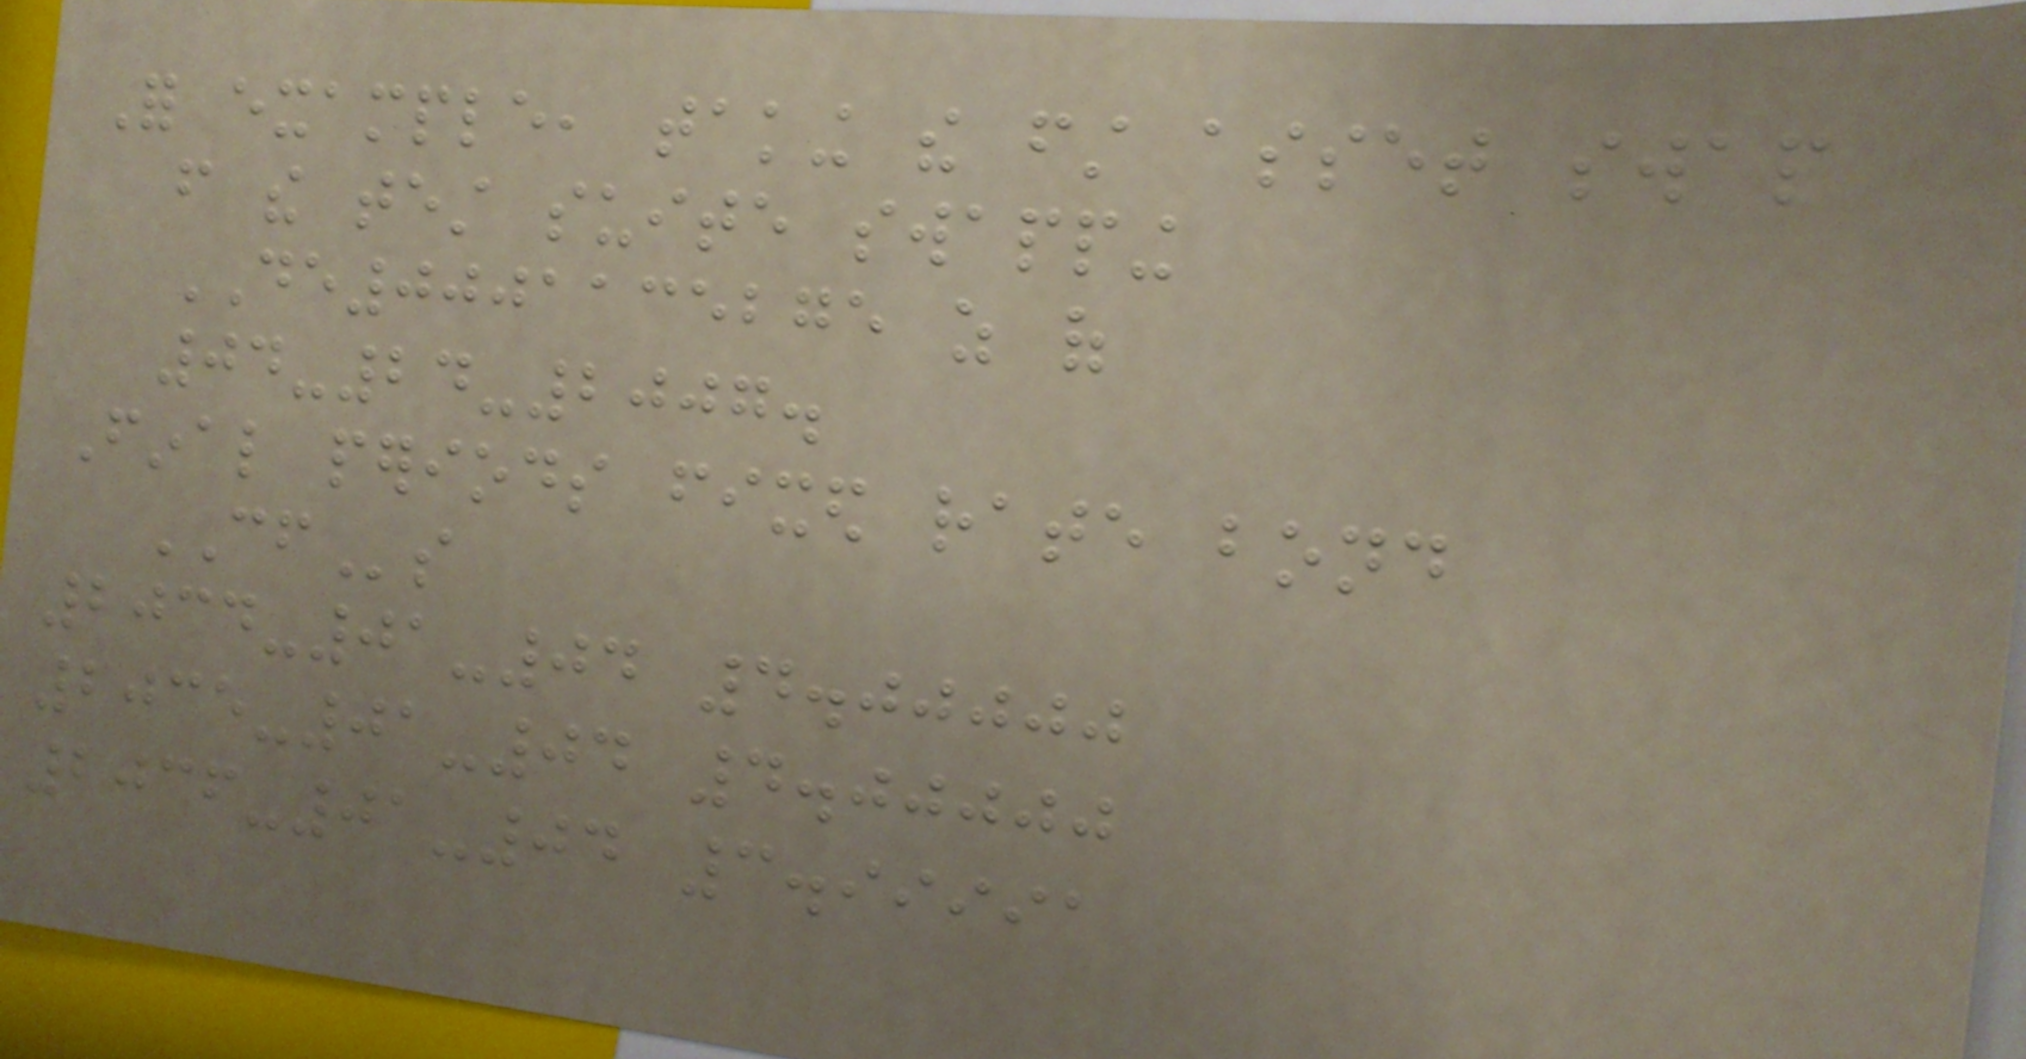For example, taking the first asset swap
from the test suite swapping
DE0001135275 as of
04-24-2007.
Final periods fixed rate bond
CFs
2034-01-04 4.00000
2035-01-04 4.00000
2036-01-04 3.99991
